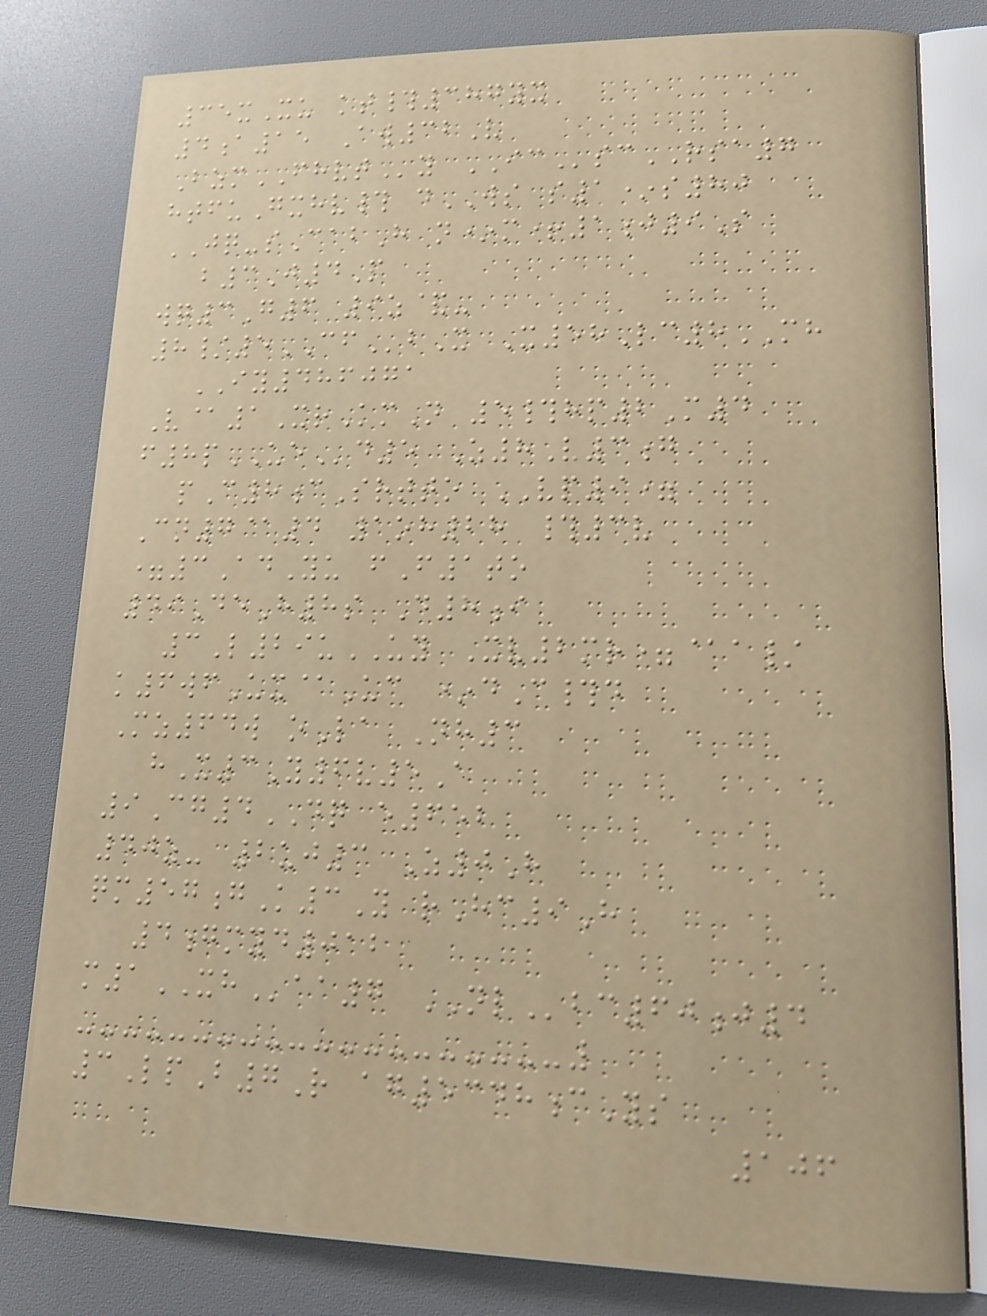35xXu kt#387yx
4a15 Aw32V
BzmFHVTy ICscRSA7
htfuGxhv# dWS s1*s80
JQ-sCabH n*m+1j9S
b3J4P
wq3G6 9z&-
8/5CFbX X58Lc8MH
IY486071
V@1XrKmN 5#hp2M4
f8pUEd5 Z8V3g
pC8cSrtto VP9=
Cn7@4 1oh28 #3v
=3AdYu fF1to
49DeH8s D8i
3L29uUY Xv2mr=@a/
k6wfUx@Uc *dC#d
Mz64w oLa Nh3
hX3Y6v5A
9Cg4DQ e652
40z- 2uj3 Z0H
qm57gK3Y rHc9H
4gmyd012
m1XHaa7 NLbc60j4
3LpB7R ag5348cYs
106
